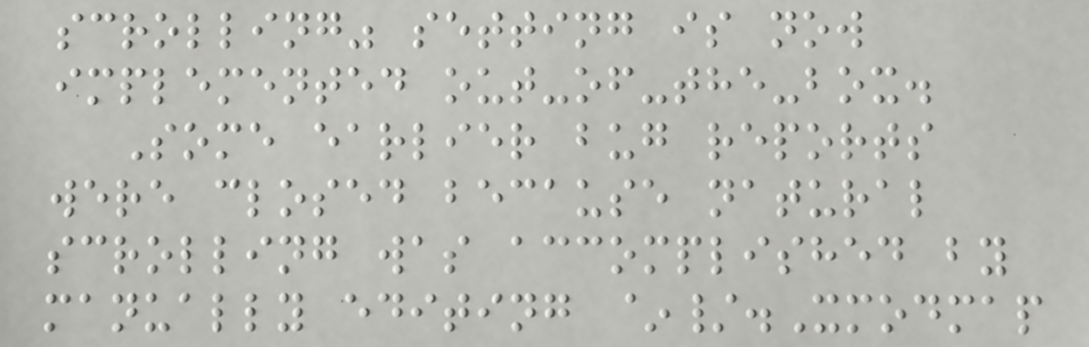scrolling" setting is now
implemented out-of-the-box.
Some earlier bug reports
were closed because natural
scrolling was accomplished by
manually editing ~/.Xmodmap
